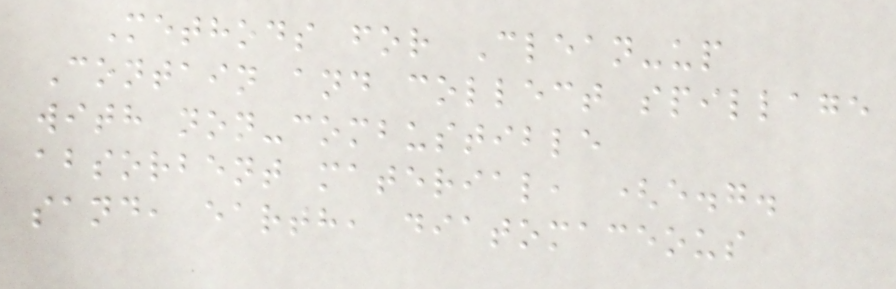Methods for Clean-up
Contain and collect spillage
with non-combustible
absorbent material, (e.g.
sand, earth, diatomaceous
